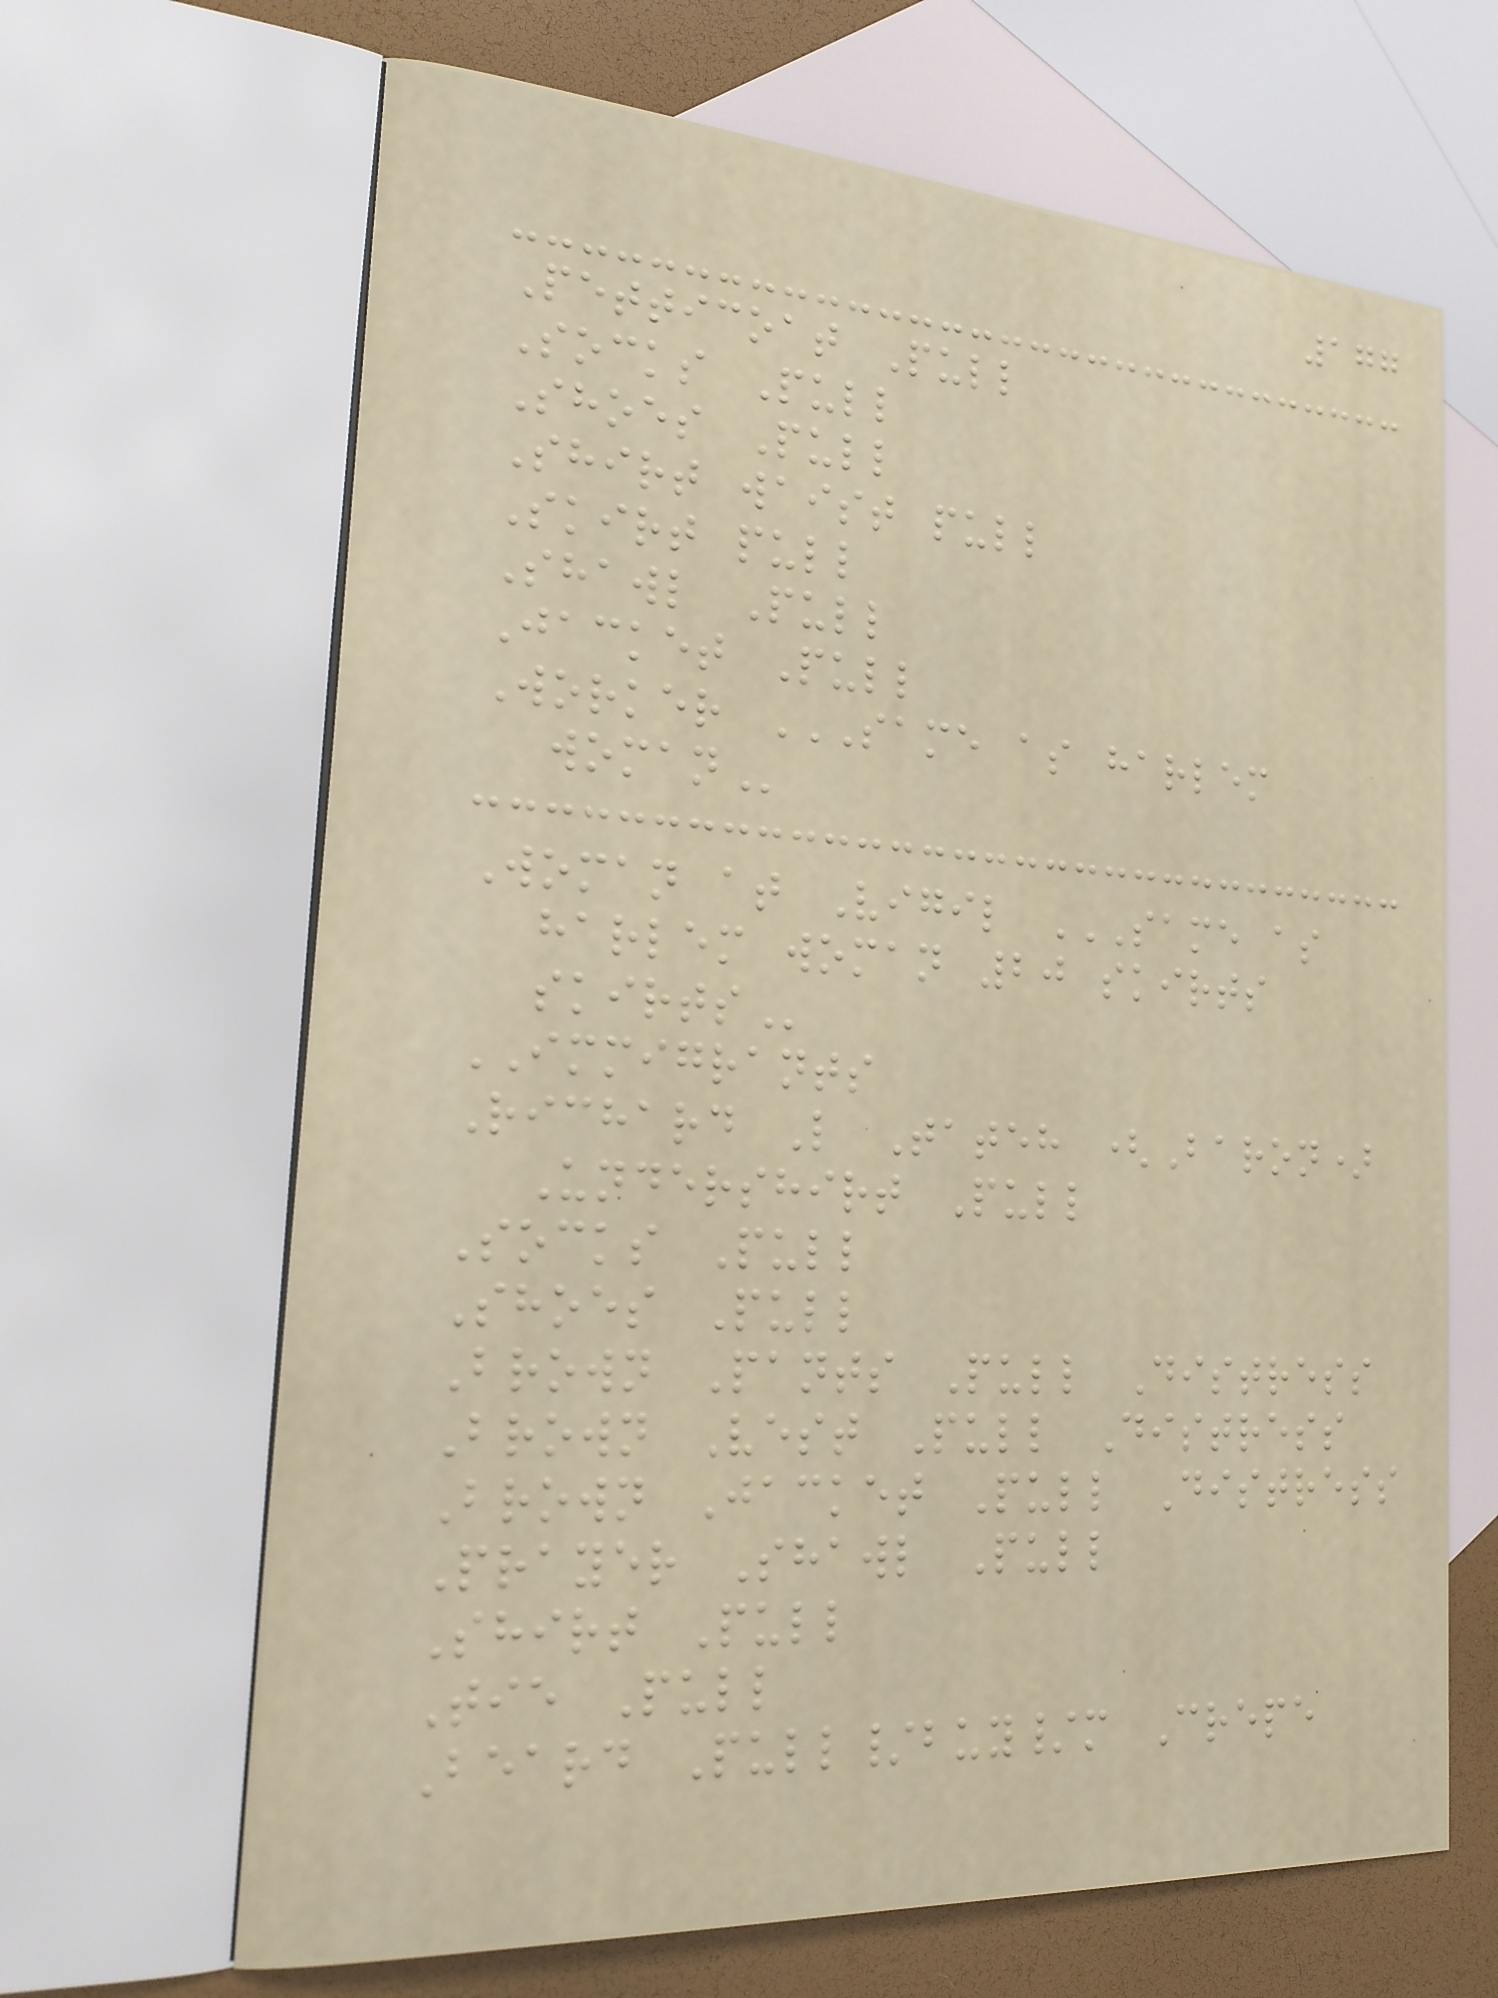177
Petticoat Pull
Socks Pull
Shoes Pull
Shirt waist pull
Skirt pull
Shawl Pull
Jacket Pull
Worker SAME AS HARLEM
WOMAN
Woman at Vigil SAME AS
HARLEM WOMAN 20 SKIRTS
SKIRTS
IMMIGRANTS
Richard L Tateh (Baron)
Undershirt Pull
Socks Pull
Shoes Pull
Brown Pants Pull Distress
Brown Vest Pull Distress
Brown Jacket Pull Distress
Prayer Shawl Pull
Shirt Pull
Tie Pull
Beard Pull/buy/m Crepe
